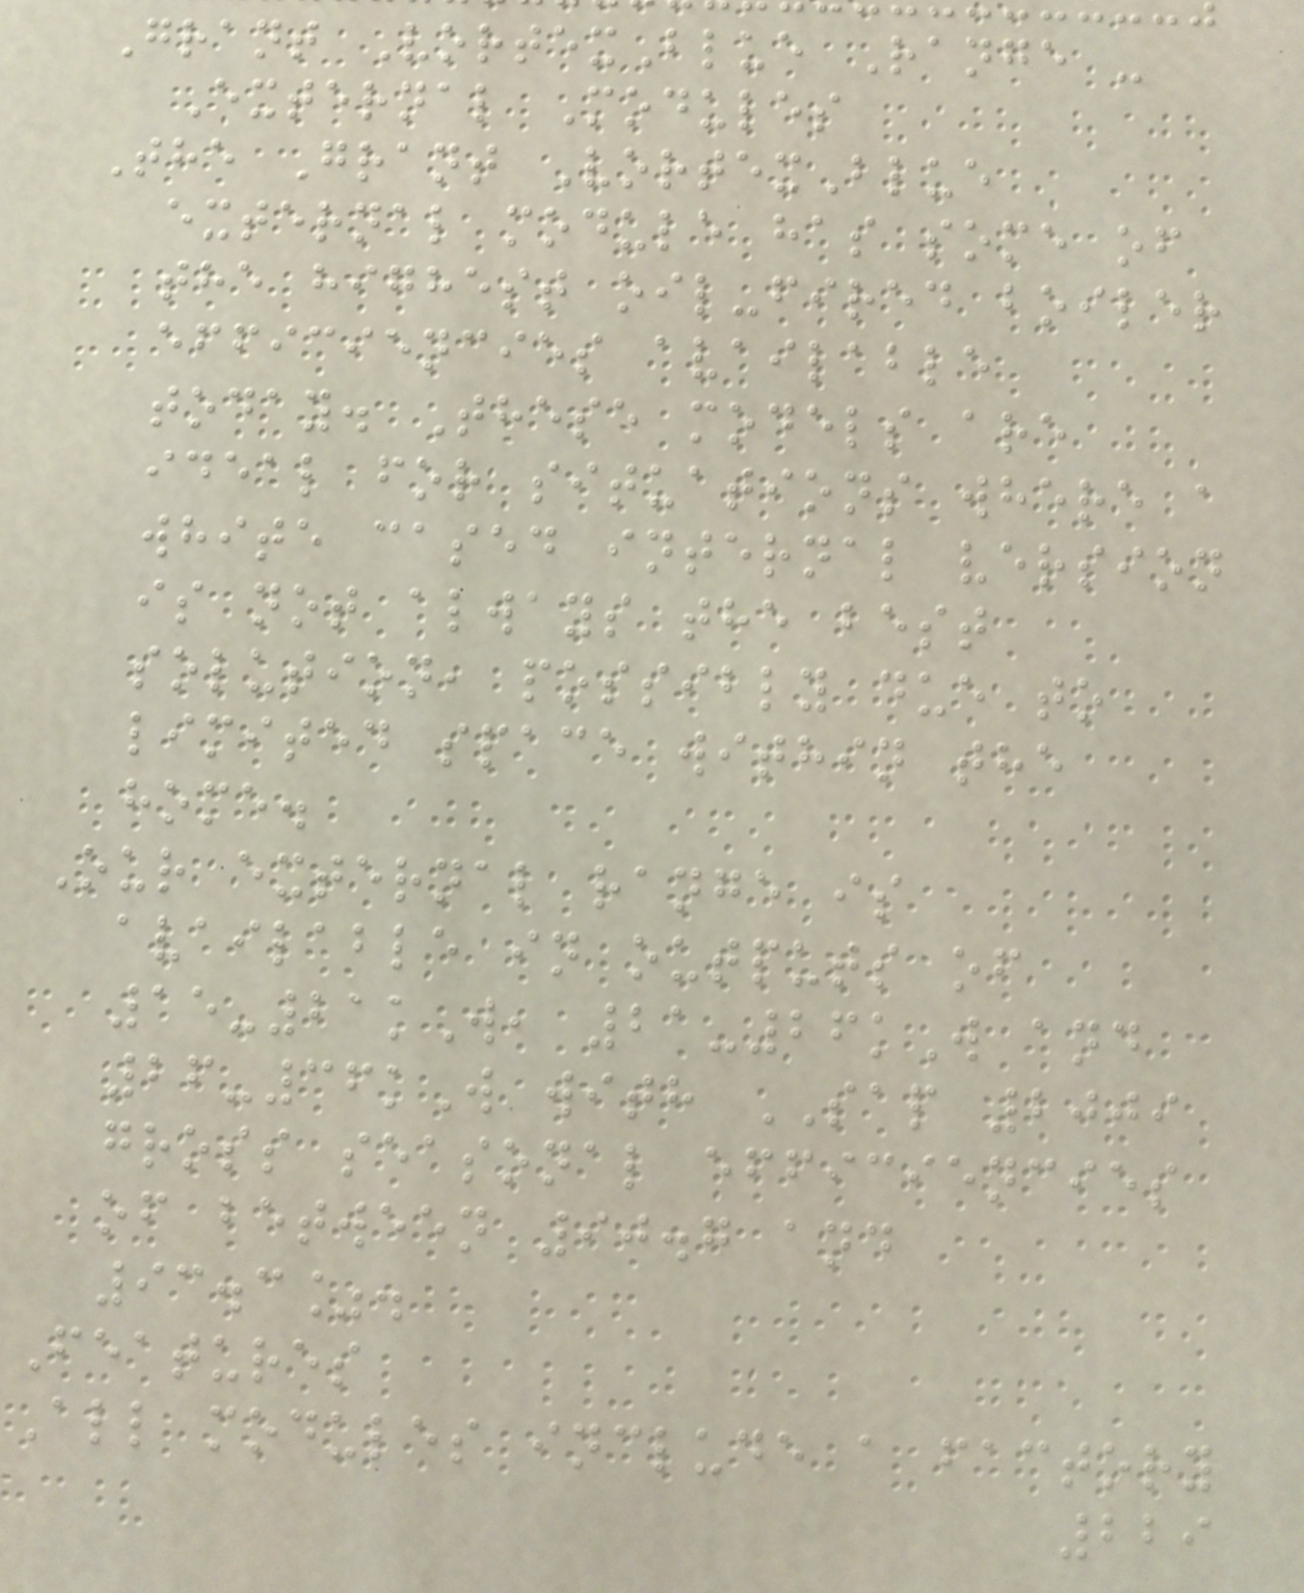Grant VortexBlue Range -
External Modules
The Grant VortexBlue
external module has some of
the highest oil-fired boiler
efficiencies available
today. These models are
ideal for situations where a
white cased internal version
is not always the best
solution, possibly due to
limited space within the
home.
Our external range is
available in outputs of
15-21kW, 21-26kW and
26-36kW with SAP 2009
gross seasonal efficiencies
of between 90.7 and
93.3%.
Features
All modules include a factory
229
